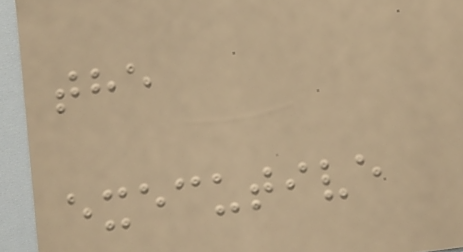the
executive
